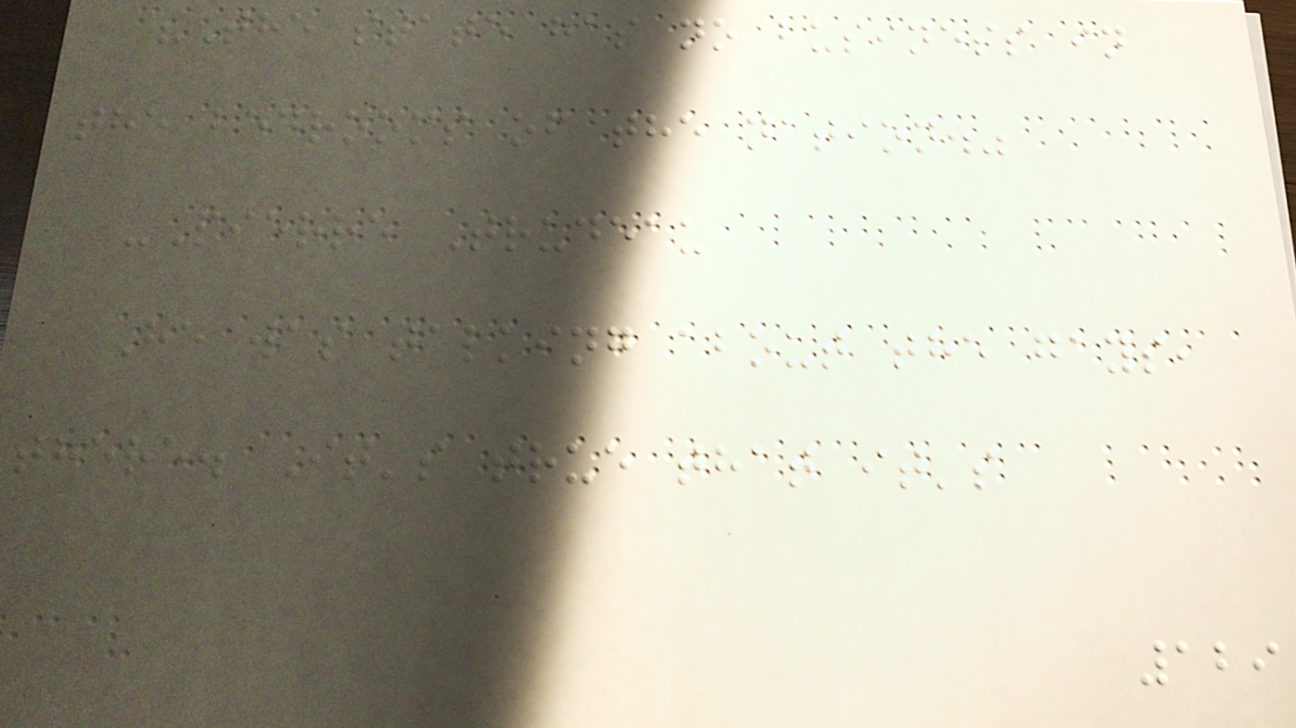"The state has no business in
the bedrooms of the nation."
-Pierre Trudeau
He was talking about the gays,
there. It's true that it's
129
